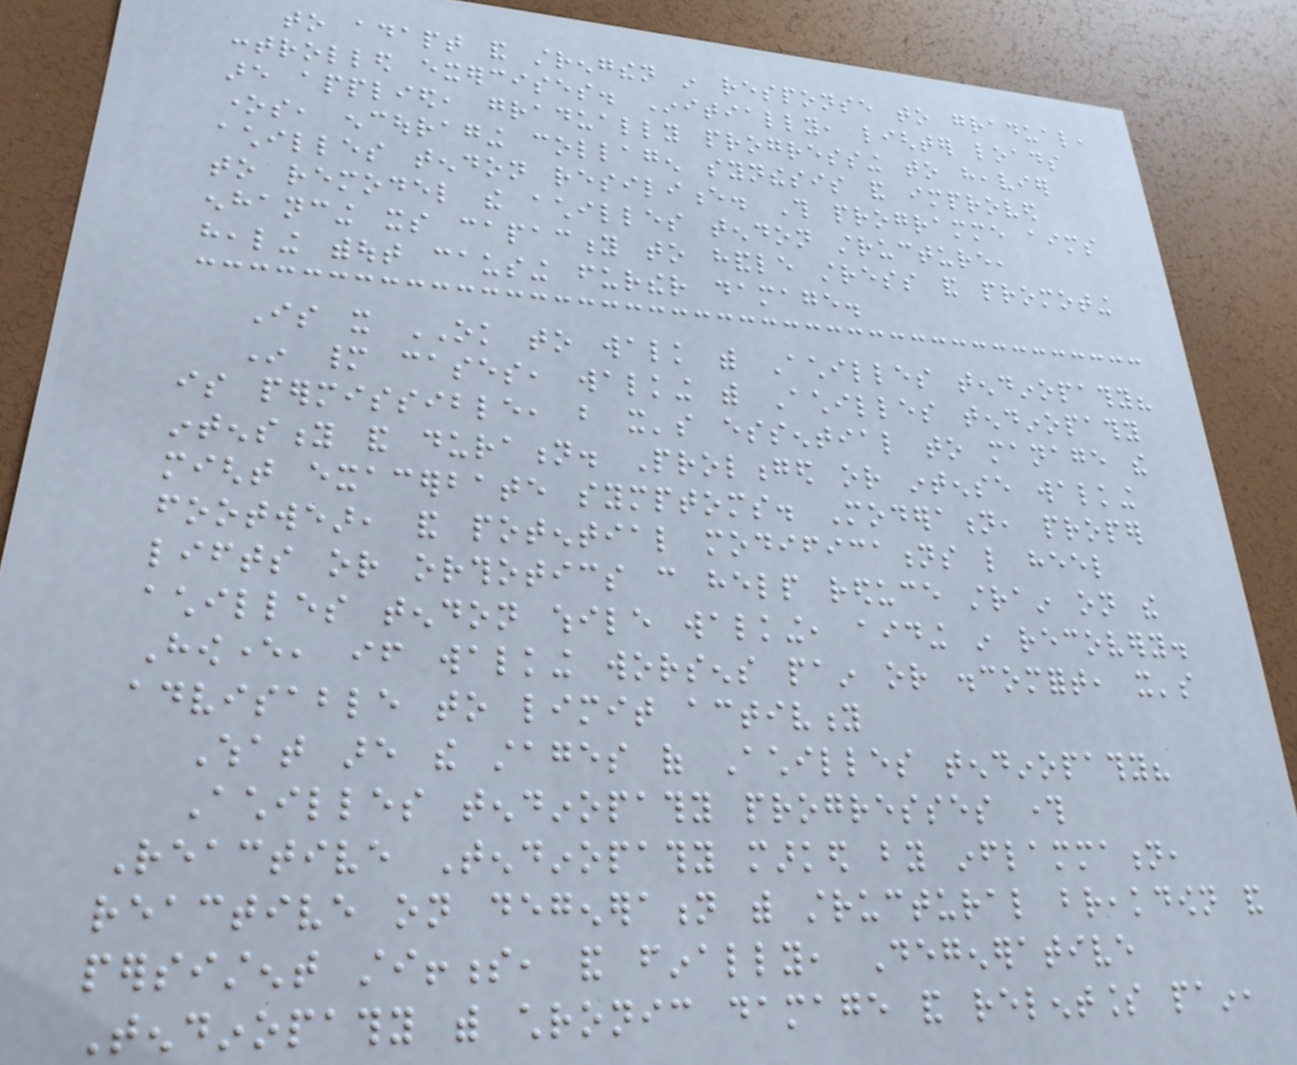to adapt and strengthen in response to gradual,
controlled exercises. Initially, lighter loads
are applied, gradually progressing to heavier
ones, encouraging collagen synthesis and improved
achilles tendon resilience. This programme aims
to remodel the achilles tendon structure,
enhancing its capacity to handle stress and promoting
healing without causing further damage.
Is it OK to walk with Achilles tendinopathy?
In many cases, walking with Achilles tendinopathy
is permissible, but it's essential to manage the
intensity and duration. Prolonged or intense walking
might exacerbate symptoms. Moderation, proper
footwear, and potential modifications like heel
lifts or orthotics can help reduce strain on the
achilles tendon while walking, aiding in recovery.
However, if walking worsens pain or discomfort, it's
advisable to limit activity
What are the stages of Achilles tendinopathy?
Achilles tendinopathy progresses through
Reactive Tendinopathy marked by inflammation,
reactive on degeneration with structural breakdown and
persistent stiffness, and finally, Degenerative
Tendinopathy with chronic damage and relentless pain,
